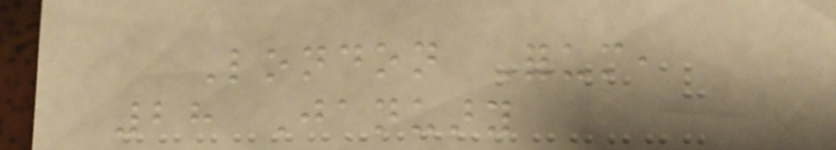London Forum,
28 January
